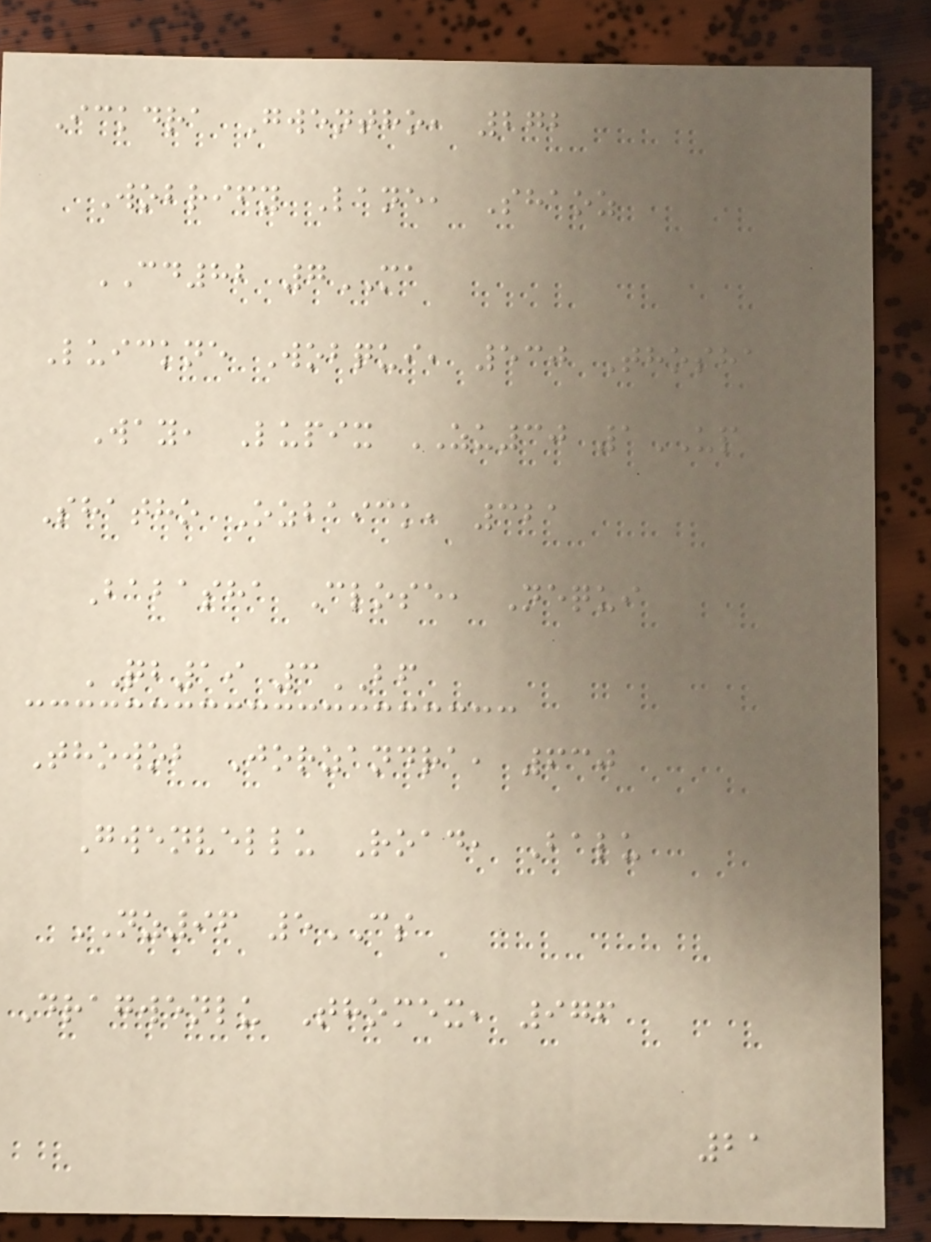Ickdra Gwentho, 272
Wobrify Lane, Shaoz
CD82 7MA
Luickne Wobqui, 530 Thosha
Way, Lupix ZU30 1UP
Shatho Ozbaick, 321
Babasha Close, Nequi
QB19 3BF
Thowob Jorzandra, 630
Gwenvellu Road, Balu
NZ96 5CS
Dragwenlu Thomex, 976
21
